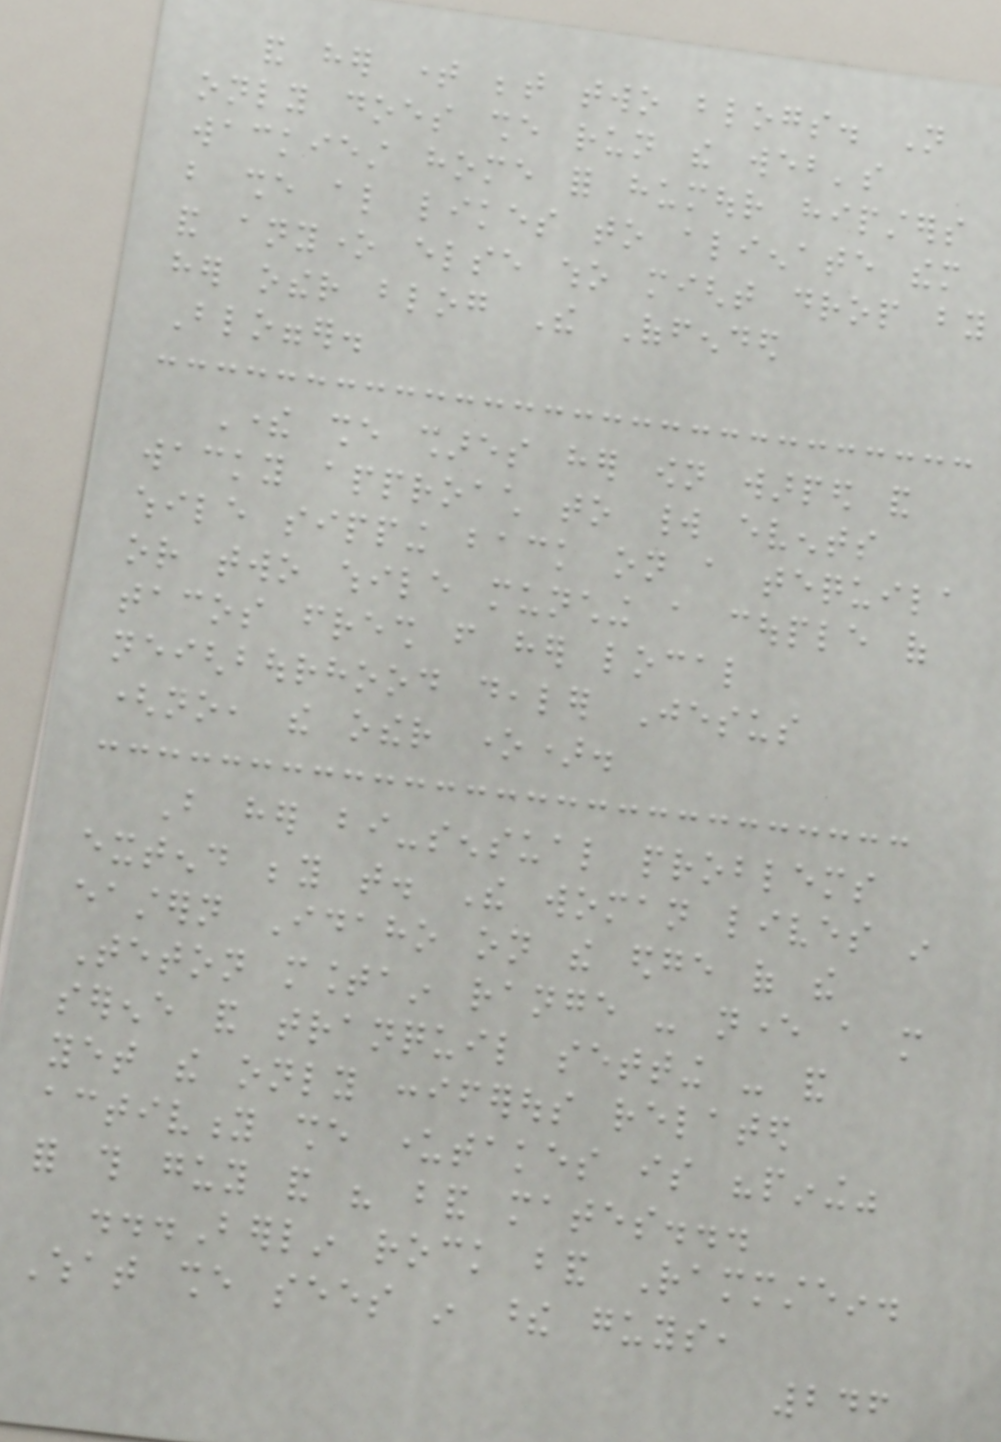and her time between two blogs. Not
only does she run the web's
wackiest home for humour hipsters
but she also likes to alienate them
and anyone else who might drop by
her other blog The Offended
Blogger.
There she shares her own warped and
wacky approach to world events
while sipping back on a tequila
or two while munching a couple of
tacos fresh from her local
neighbourhood dealer Jesus
(no, the other one).
But her bi-sensual problems
extend beyond that. The woman lives in
eastern Idaho on the edge of the
Teton mountain range - never a more
serene and tranquil setting - and
yet the only coniferous related
activity she undertakes is "pining"
for this guy and his band mates...
...Berlin rock band Rammstein.
What she sees in these guys,
246
